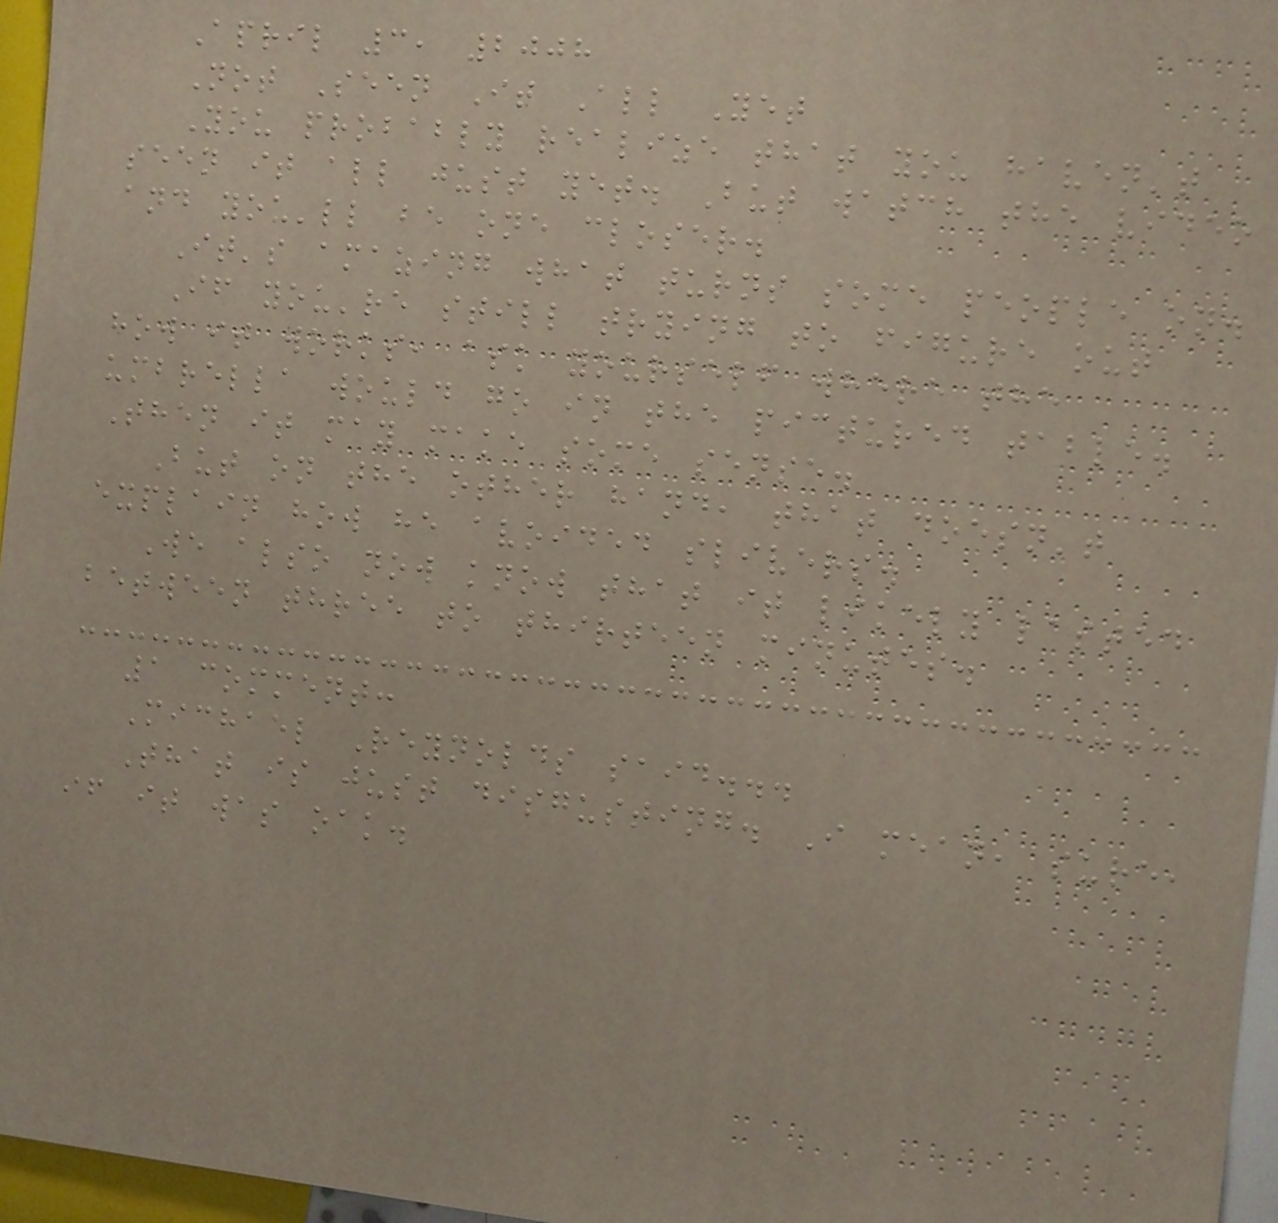April 3, 2008
Not Seen It All Yet
You probably realize that you haven't
seen it all just yet. But watch the video
and you'll be one closer.
It's amazing what turns some people on.
If you're still trying to figure out
how it works, ask yourself where the
umbrella would go in the pictured table.
Then it may make some sense.
But on the other hand, that doesn't
explain how he avoided slivers.
We also now know that it likely lasted
between three to thirteen minutes.
1 comment:
Michael Reynolds said...
That is just disgusting. I mean, sure,
if it was oak.
